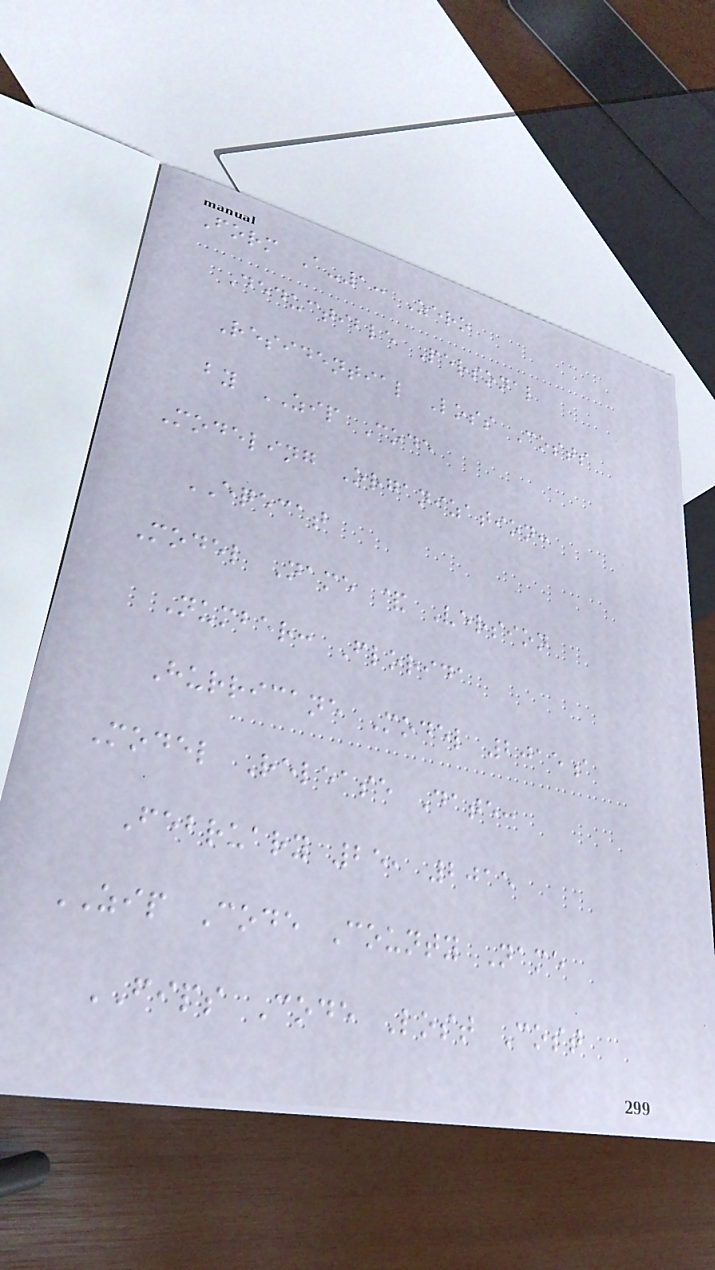Form A-1: Zero
Deductible Personal
Residential Loss Costs
by ZIP Code
Modeling Organization:
EQECAT
Model Name & Version
Number: Florida
Hurricane Model 2015a
Model Release Date:
February 25, 2015
ZIP Code County Name
FIPS Code Lost Cost
